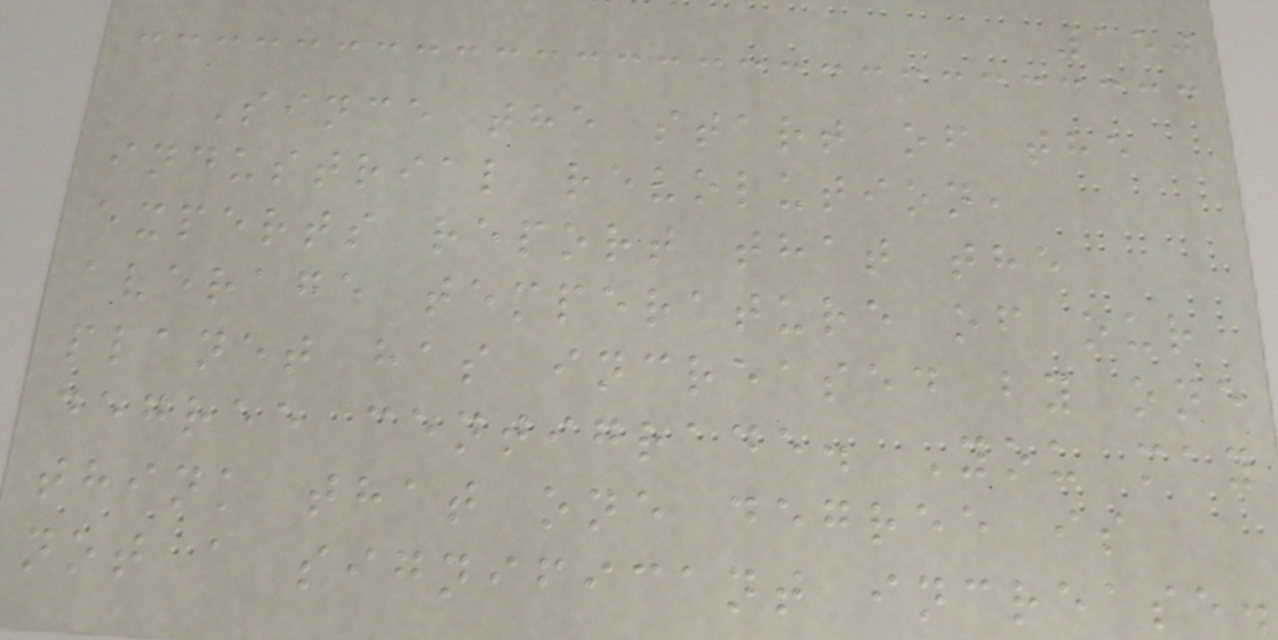150
Since the start of the
industrial revolution,
experts report that the
average temperature of our
planet has increased by one
degree centigrade. You may
think that one degree is
not a significant increase.
